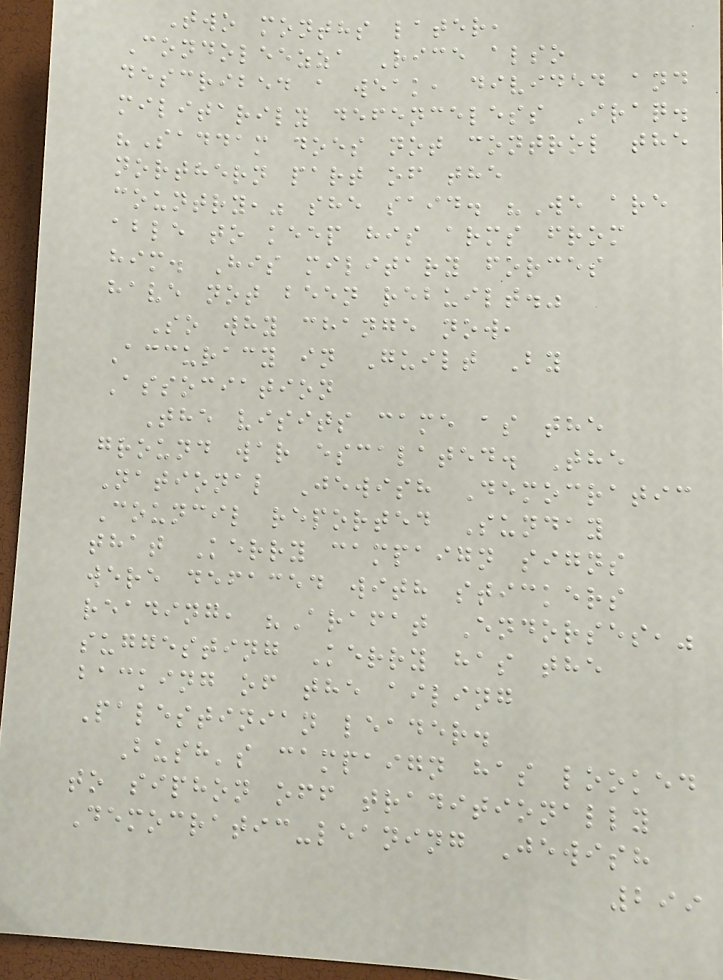Two months later,
Condoleezza Rice also
described a weak, divided and
militarily defenceless Iraq.
"Saddam does not control the
northern part of the
country," she said. "We are
able to keep his arms from
him. His military forces
have not been rebuilt."
So why change now,
Accuracy in Guilt By
Association
The visits came as the
ground war escalated. The
National Jewish Democratic
Council reported Sunday
that Kerry campaign signs
were defaced with stickers
reading, "Arafat Endorses,"
suggesting Kerry has the
backing of the ailing
Palestinian leader.
Bush's campaign has looked
to siphon off traditionally
Democratic-leaning Jewish
299
